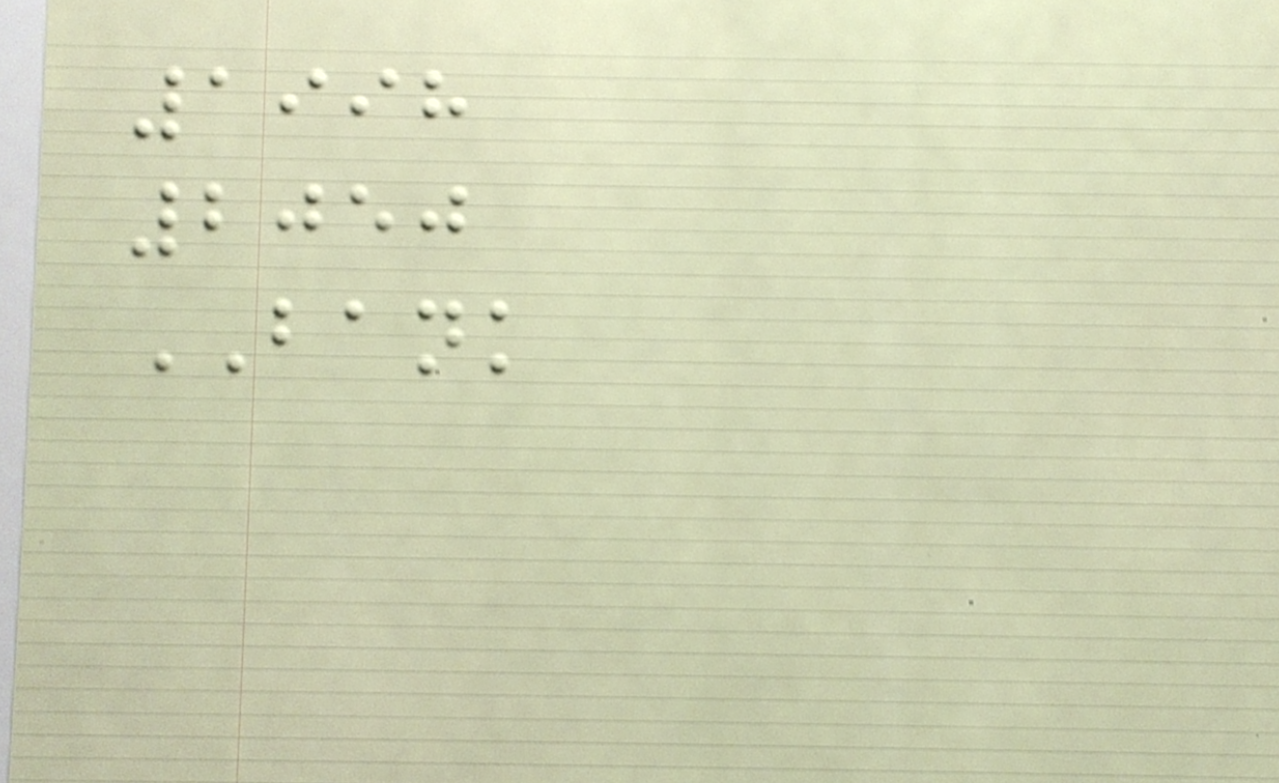1998
2050
BANK
